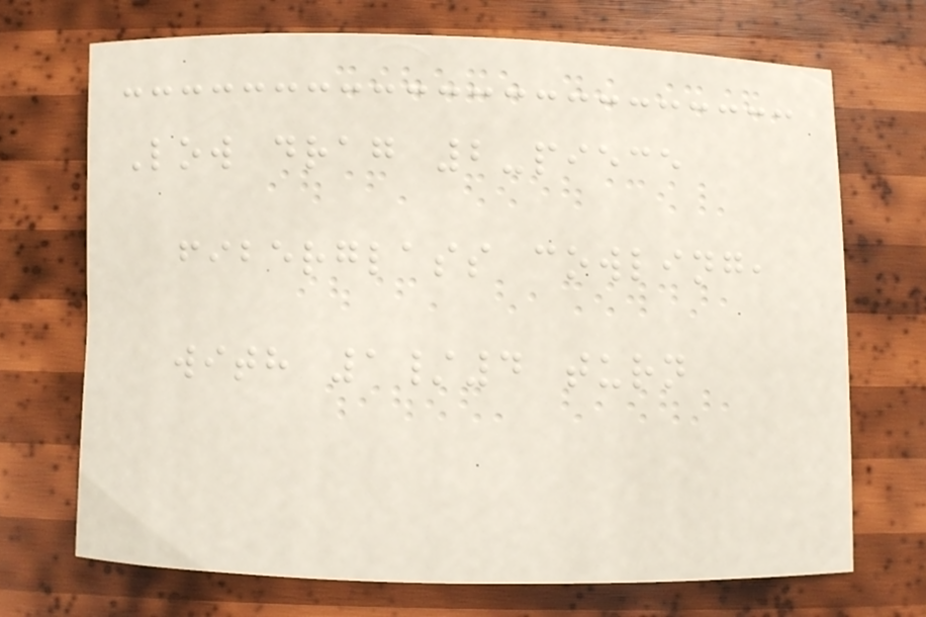Low drag 2-piece
fiberglass cowling,
with 1/4 turn
